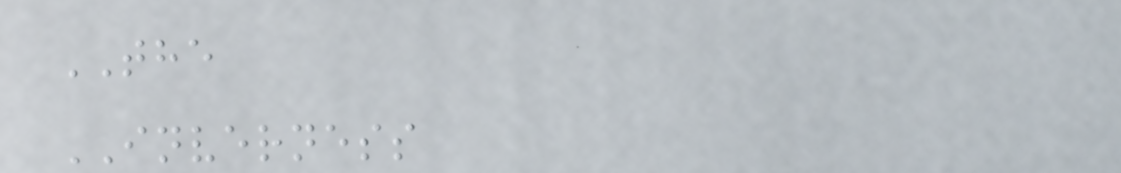THE
INVERNESS
